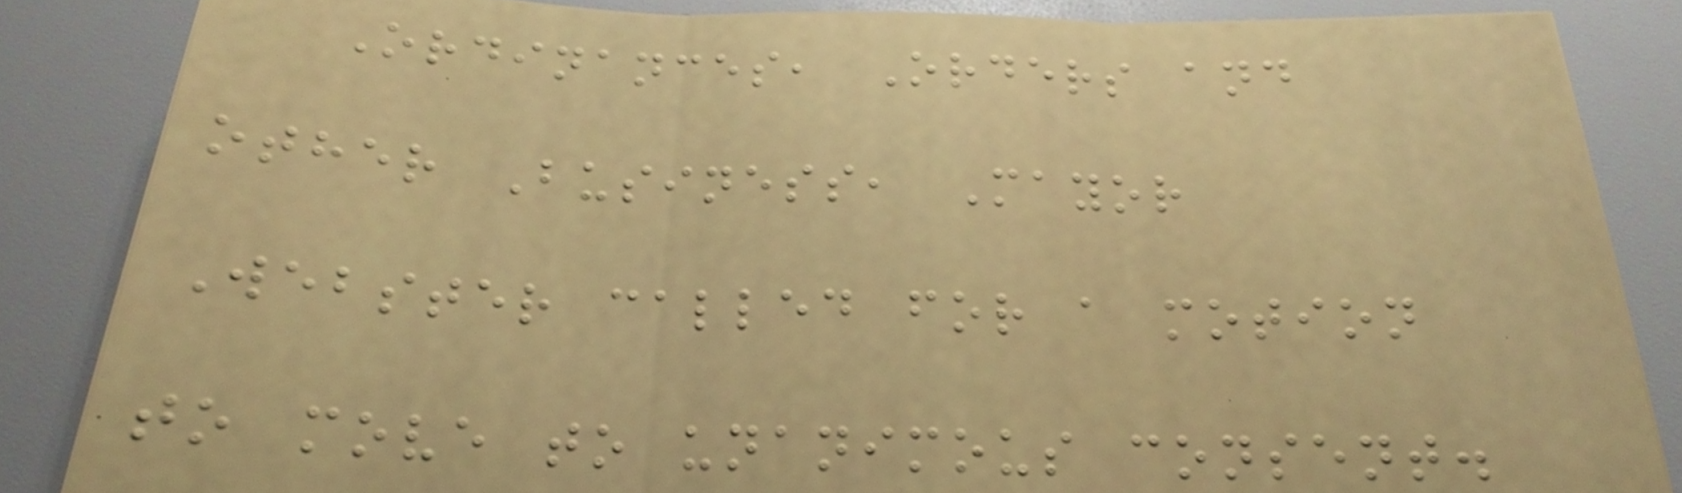Ordinances, Orders and
other Business, Mayor
Webster called for a motion
to move to unanimous consent.
